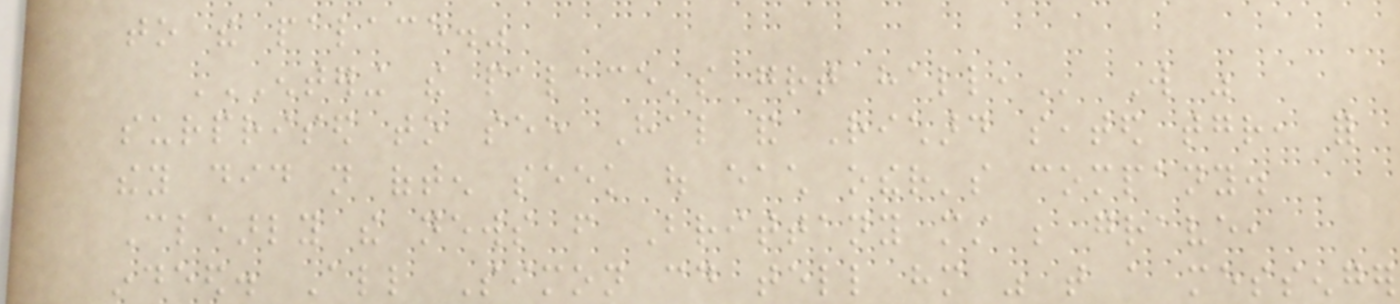to the palace."
ENTERING THE PALACE'S GREAT HALL, Will was
surprised to see Hal and Richard seated together, for
they did not often seek out each other's company.
Clearly the news from Brittany must be grave,
indeed. All Simon could tell him was that a messenger
